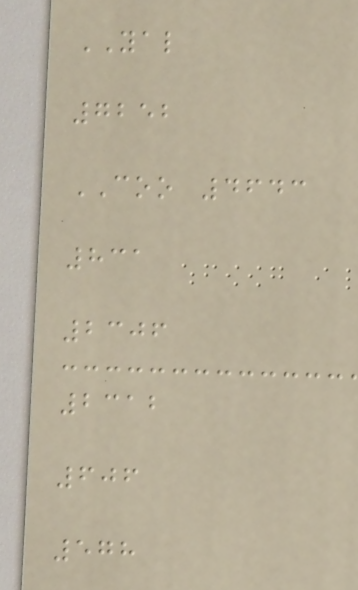YAL
7252
COO 4643
831
2306
2312
606
578
